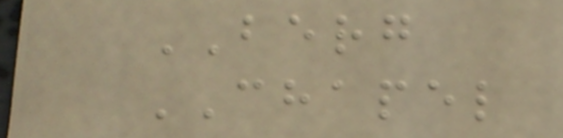BERG
CHAPEL
